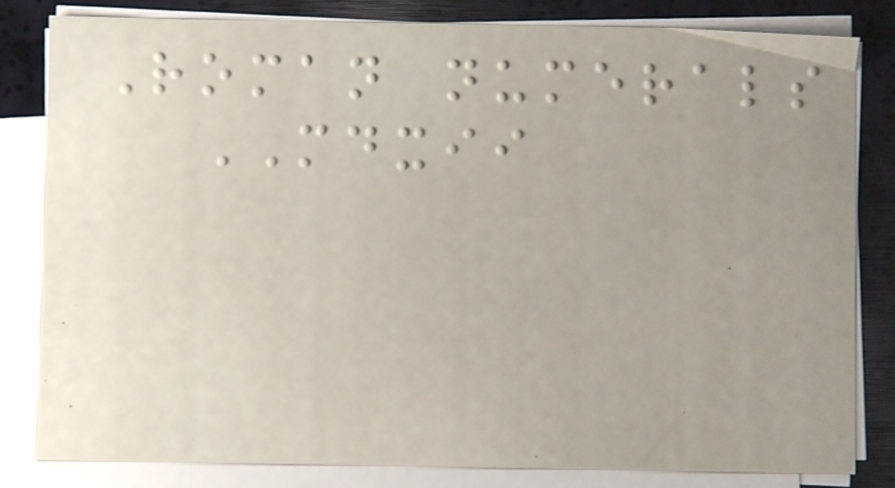Roman numerals
MDXII
